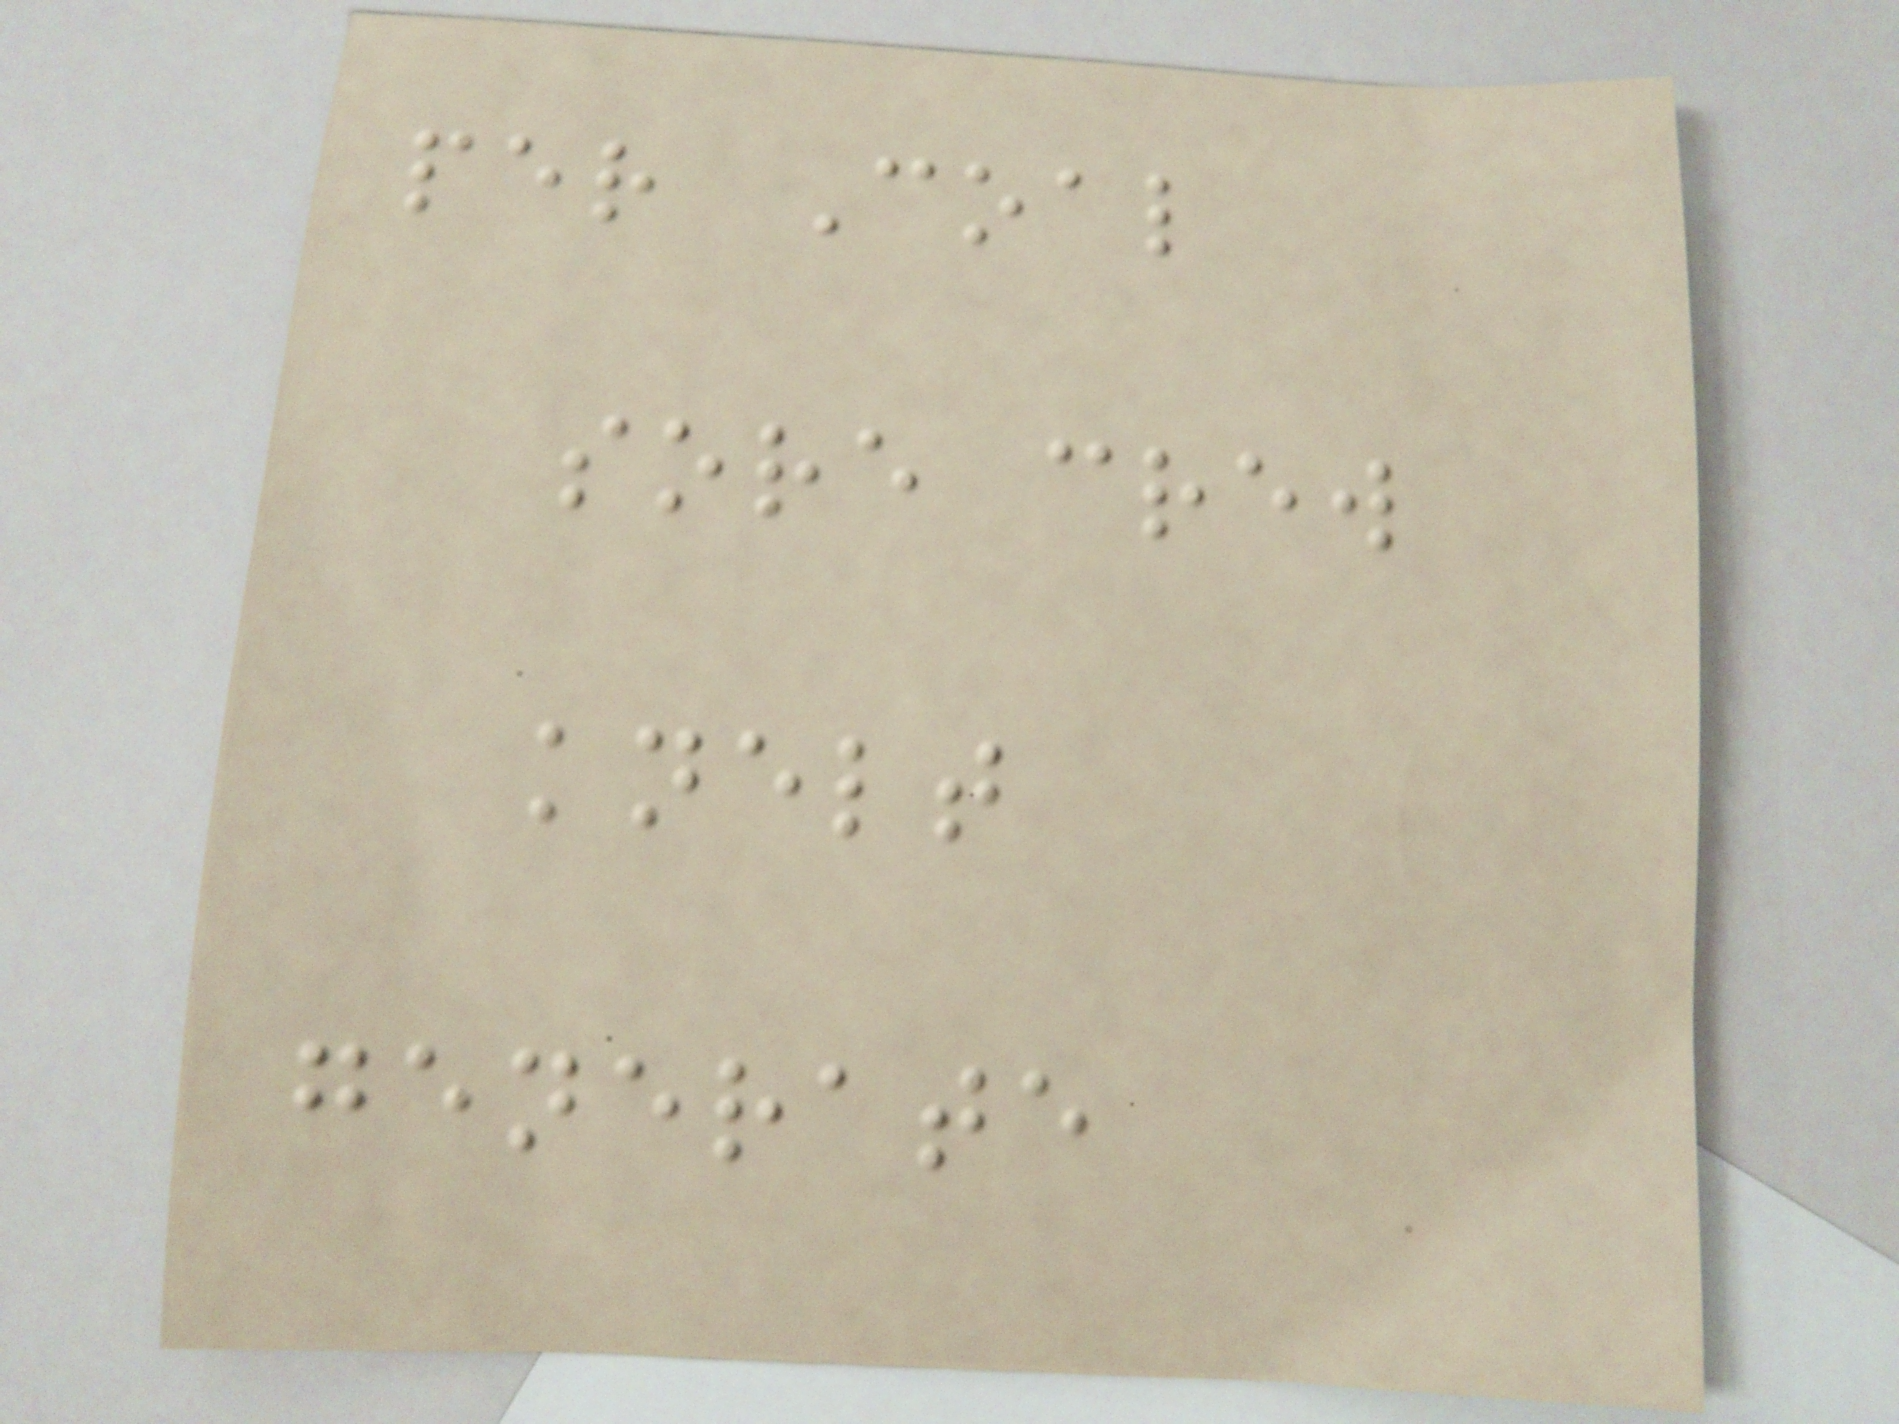per Coal
sore crew
knelt
generate
